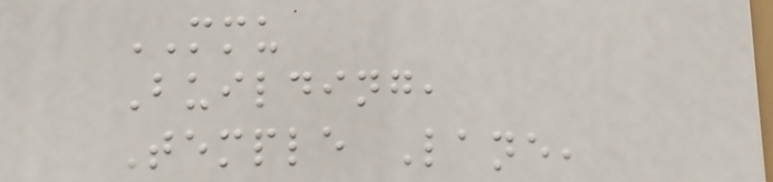MMU
Building,
Temple Lane,
